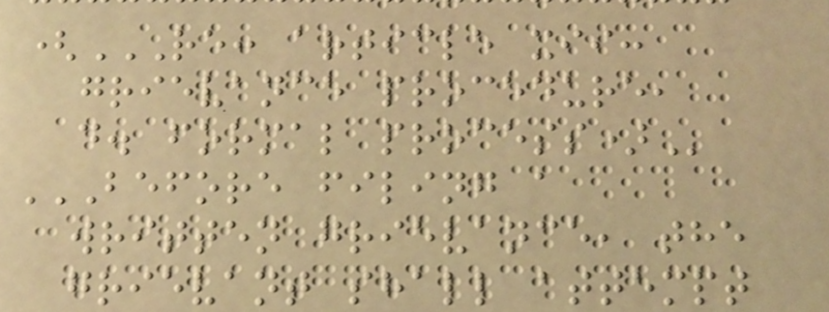(RE: ARTICLE XII:
GRIEVANCE PROCEDURE,
D. FORMAL PROCESS)
BEFORE FILING A
WRITTEN GRIEVANCE, THE
GRIEVANT SHALL ATTEMPT
